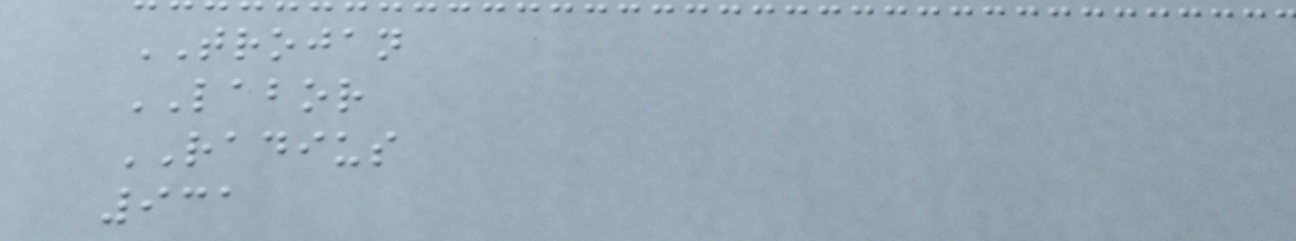TROJAN
LABOR
RADIUS
931
